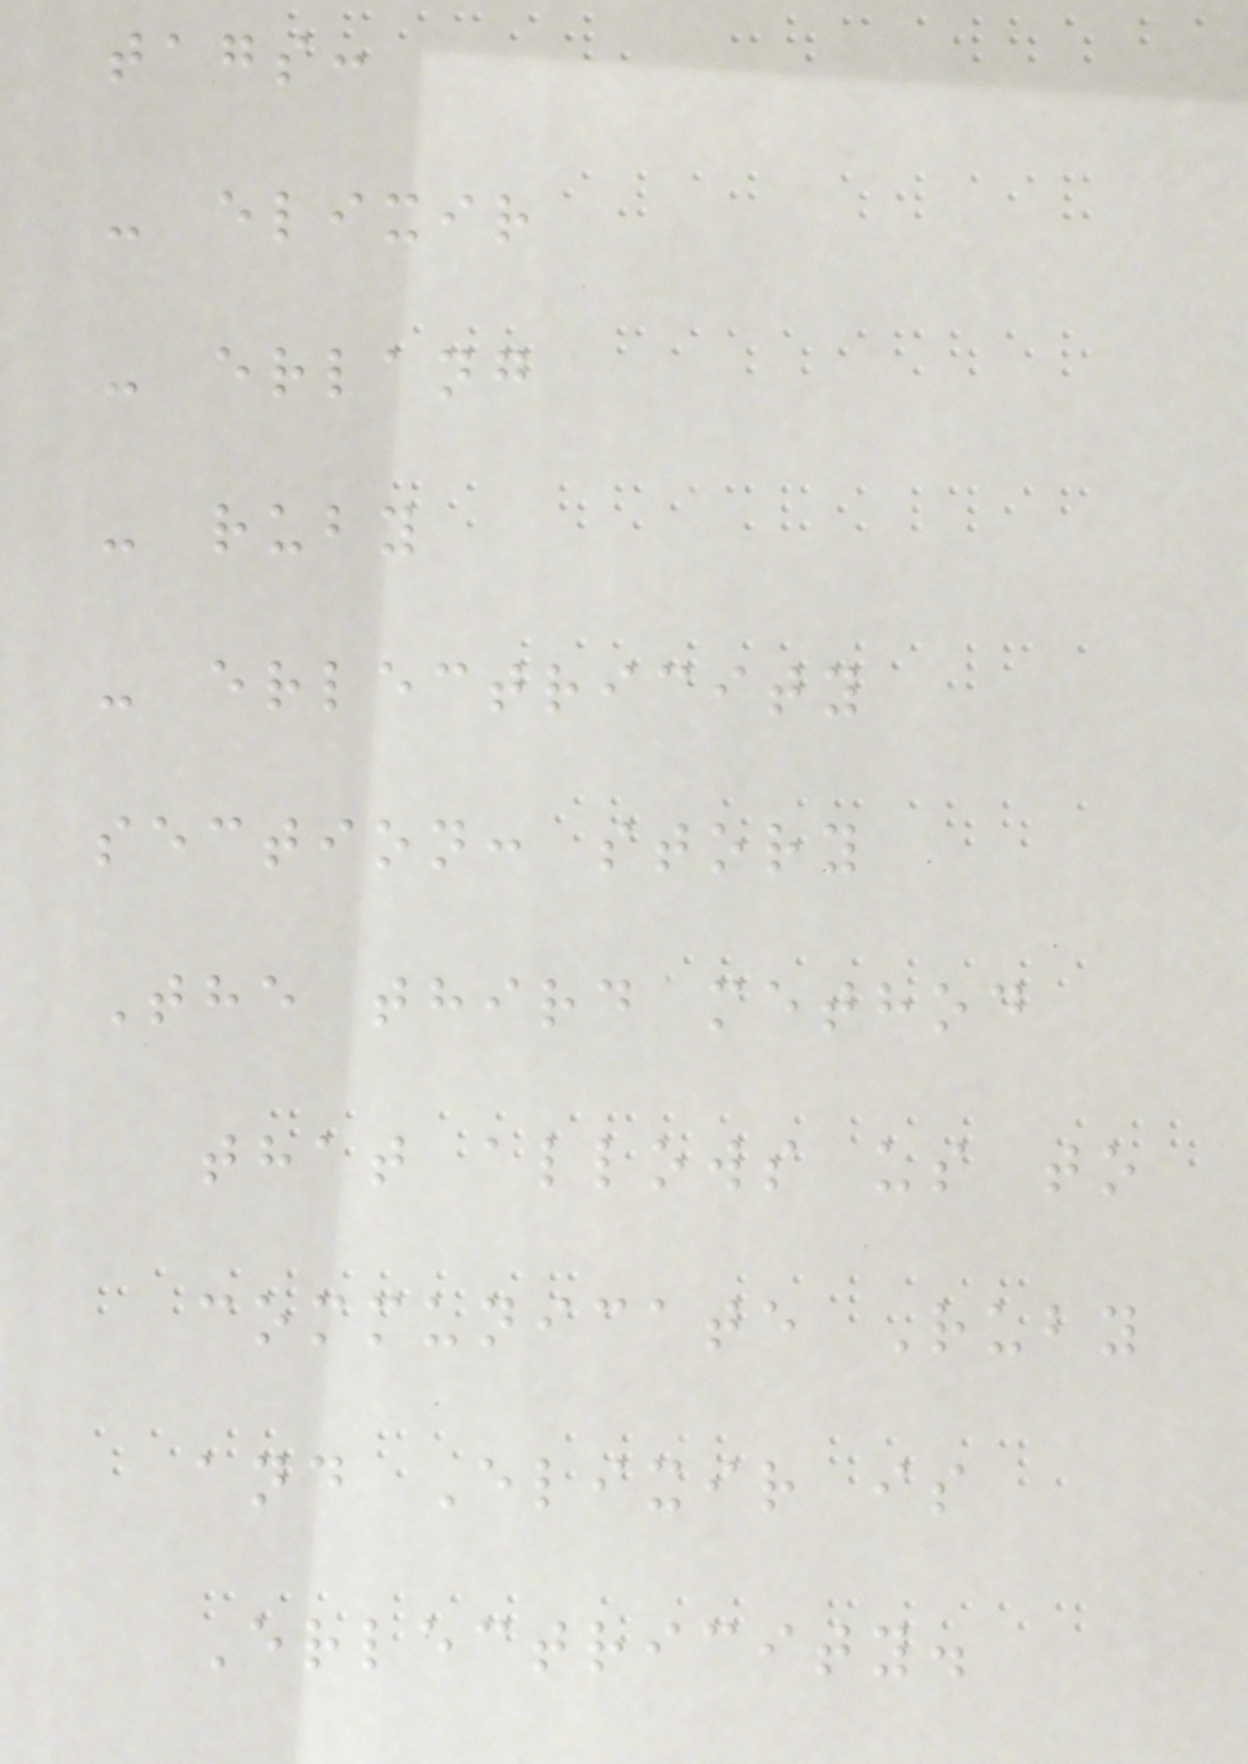tags:
- elixir
- erlang
- ruby
- erlectricity
section: story
The third method
that allows us to
communicate Ruby
and Elixir is
Erlectricity.
